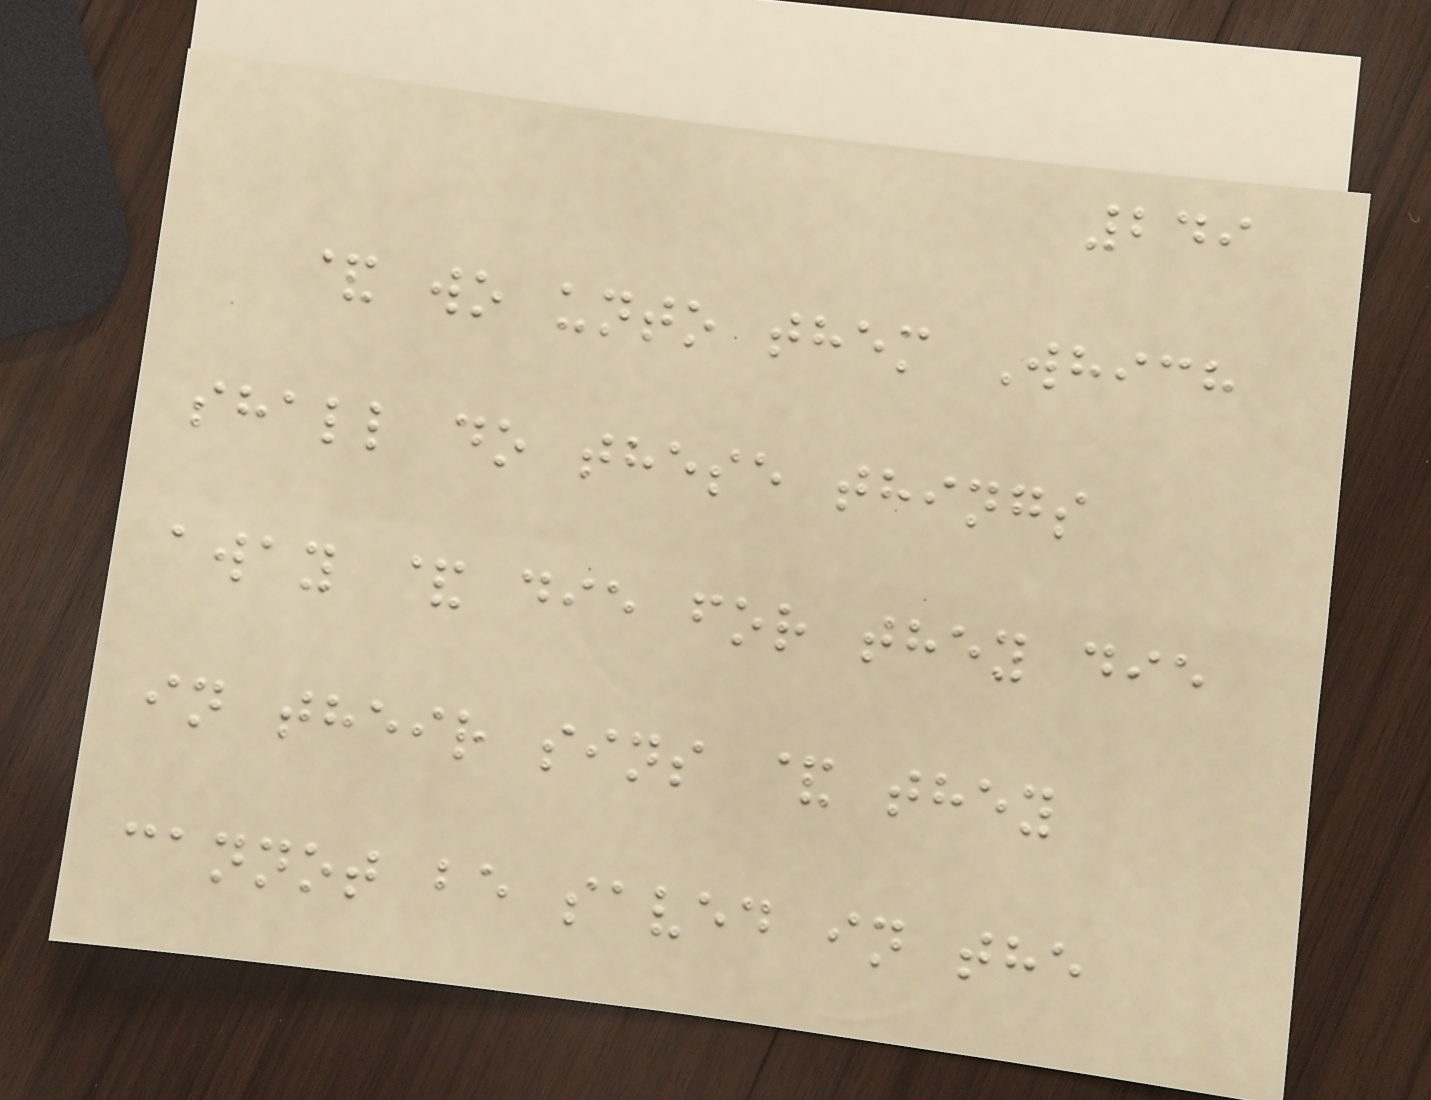249
& wo unto them Which
shall do these things
away & die for they die
in their sins & they
cannot be saved in the
